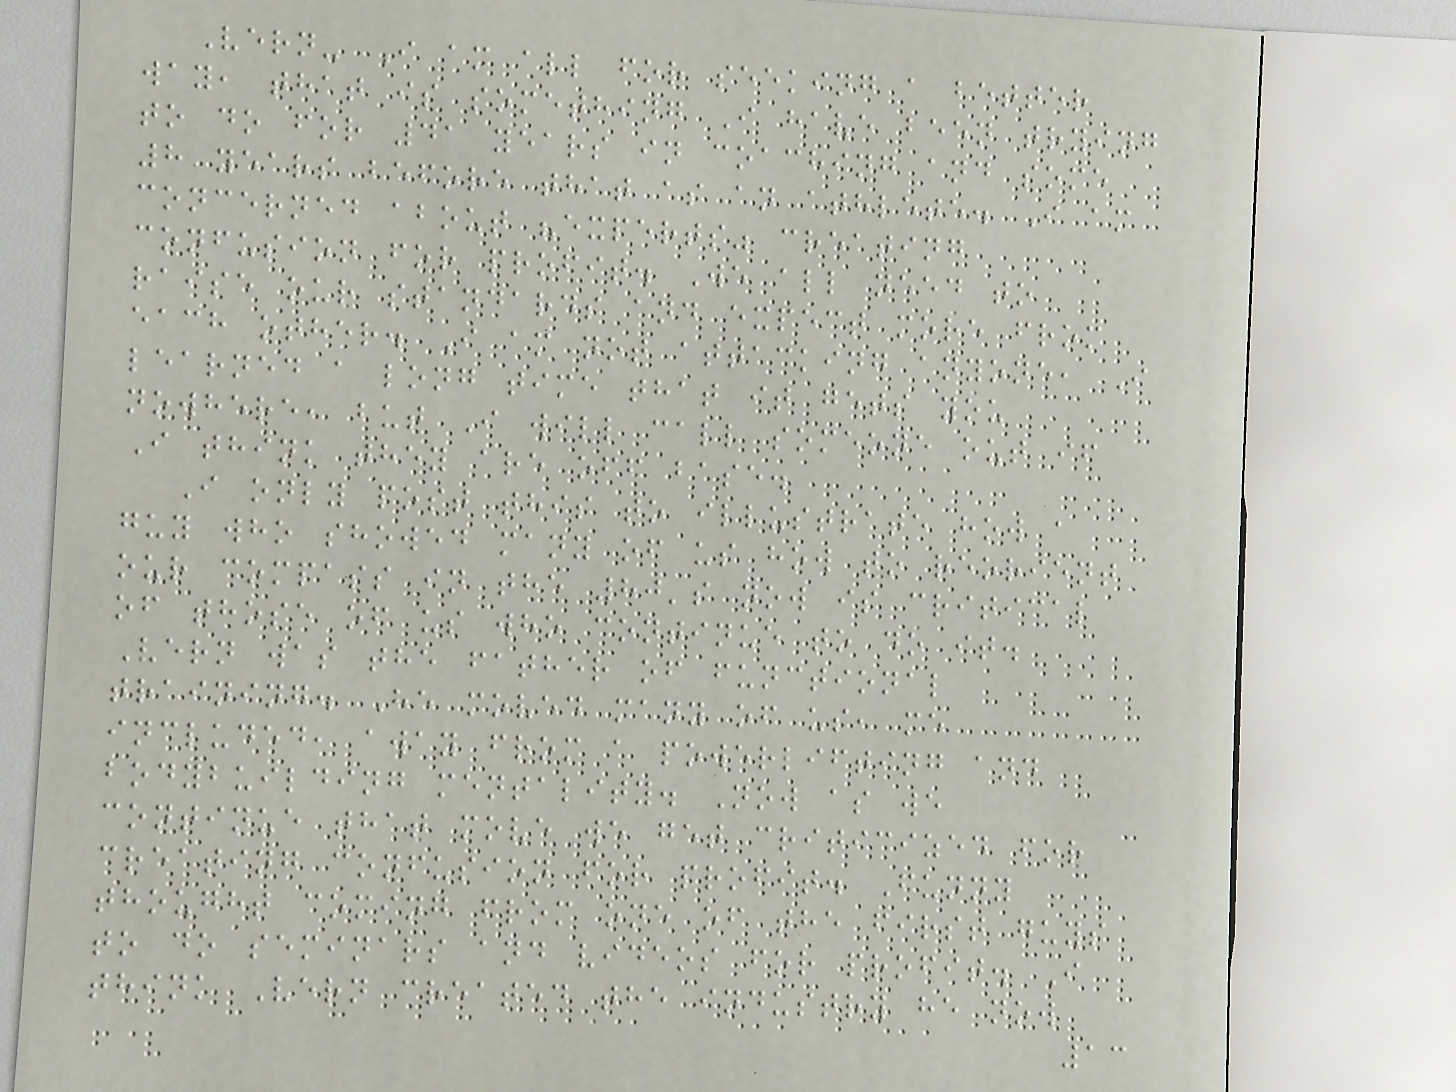Vern- I am all for seeking a better
way, that is something I have been trying
to do for 41 years in coaching and some
8 years before that as an athlete. I am
concerned about "experts" creating
confusion for profit. We all need to
raise our standards and expect more from
each other. I am not attacking anyone, I
learned a long time that it gets you
nowhere, but I will call someone out if
I think they are off base.
I only post this to illustrate how a
guy who showed many of us how to reorient
our compass in the 80's now is critical
of those of us who continue to do it.
Vern was the father of functional
training. He moved many of us, me
included, away from a powerlifting and
bodybuilding mentality. Now as we
continue that move we get criticized for
creating confusion for profit. Funny
thought coming from one of the first guys
to do seminars and videos for profit. I
think Vern created the industry he now
13
